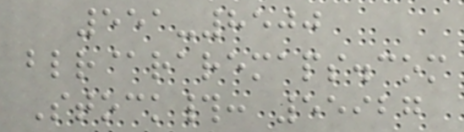551-8500
blr@raremaps.com
Stock#: 55927
